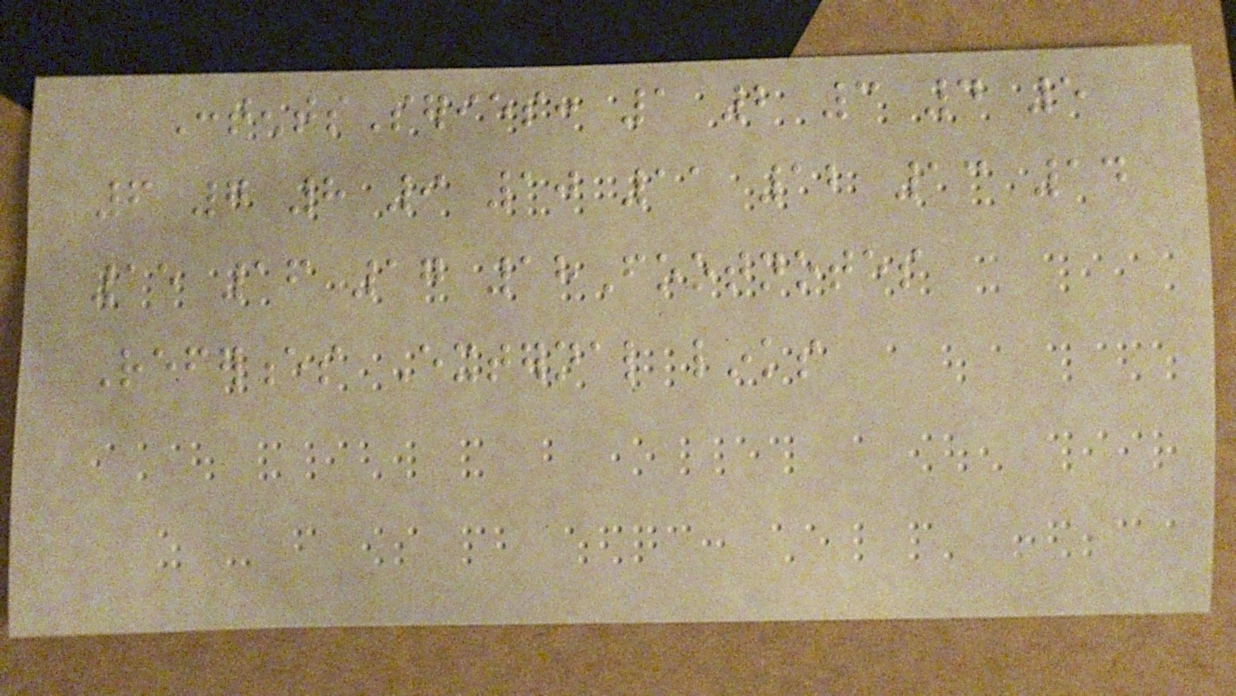ContentsSeries: 1 2 3 4 5
6 7 8 9 10 11 12 13 14
15 16 17 18Footnotes
References External links
